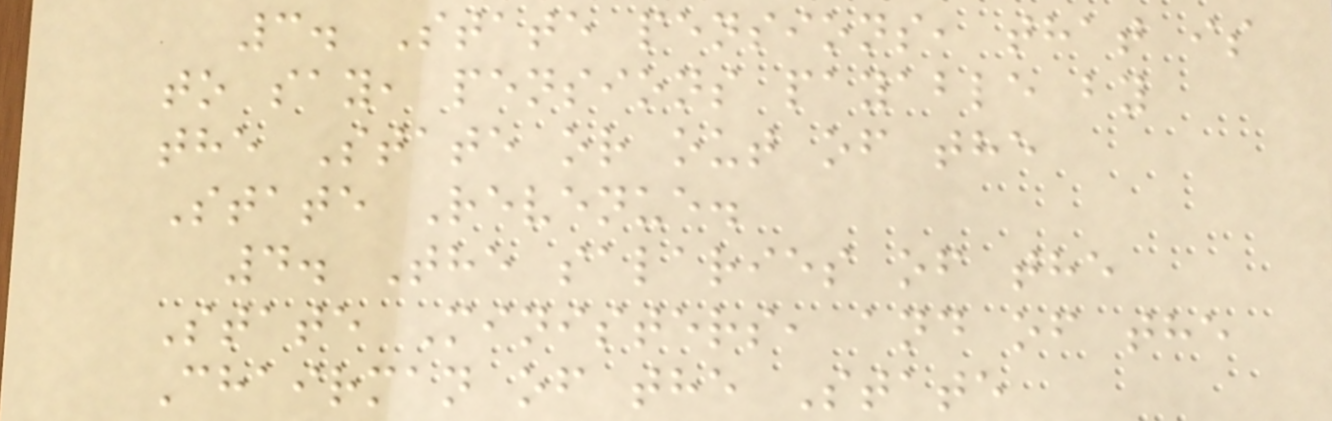3. State pensions, that is
to say, pensions payable by
the State or out of the
State Revenue.
4. The salaries of the
State Ministers, and of the
Chairman of the State
